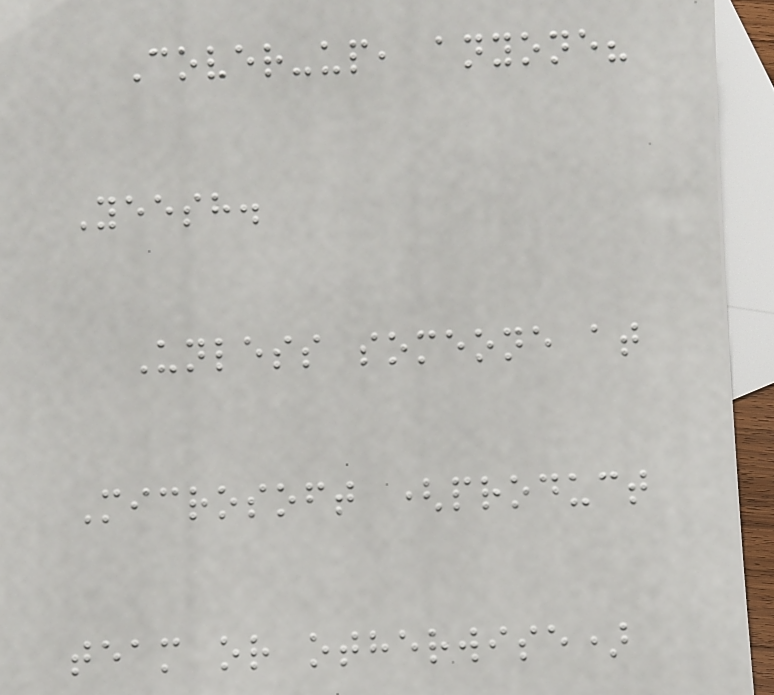Cover-up, anyone?
Yeesh.
Unless someone at
Microsoft (product
team or otherwise)
